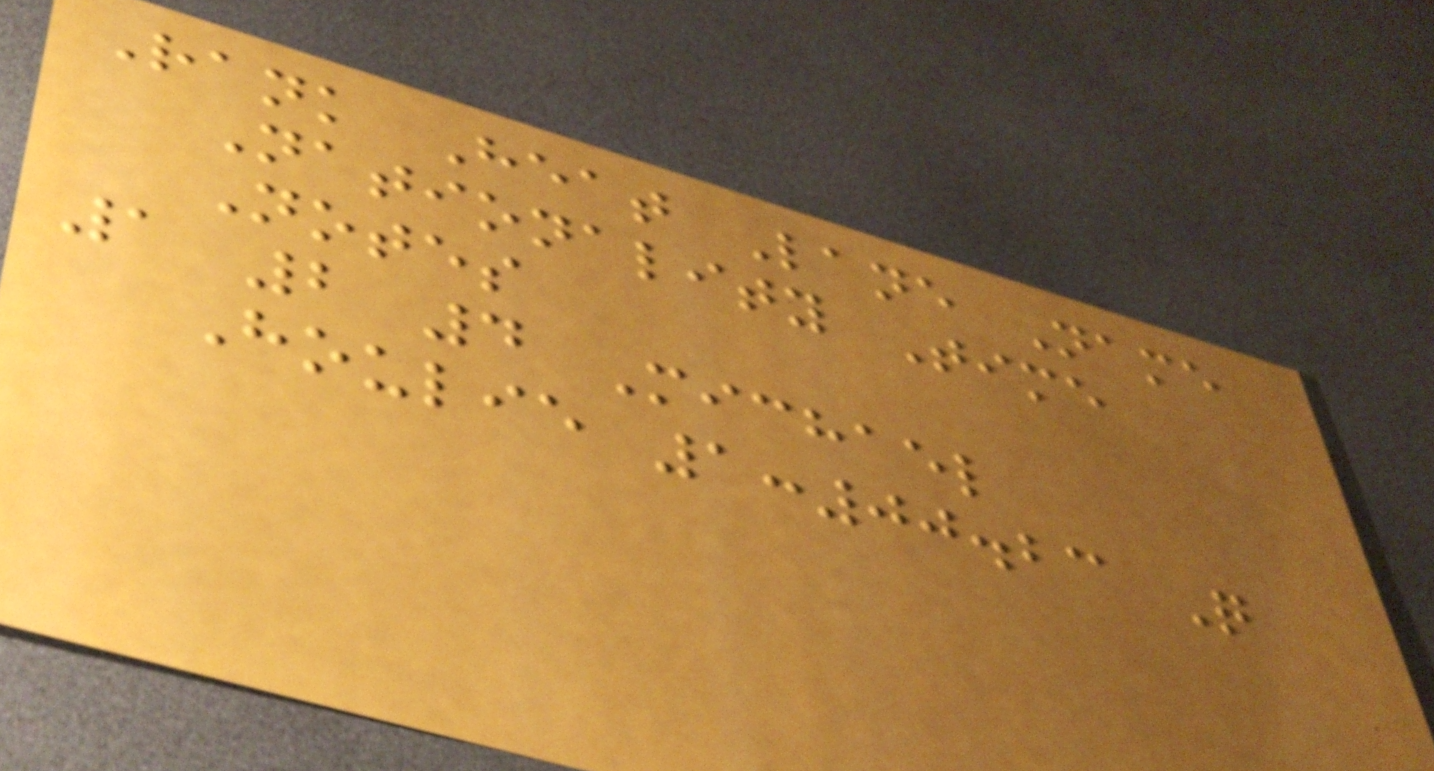Rank Heat Lane Name
Nationality Time
Notes
1 2 4 Michael
Houlie 1:00.23 Q
